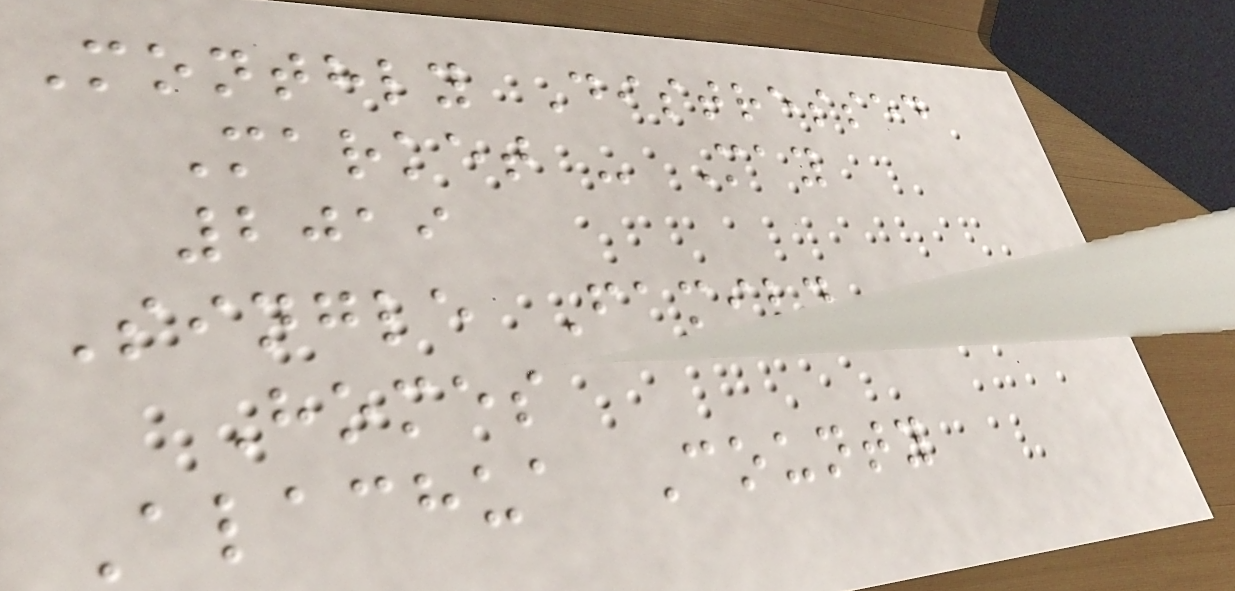Monthly Distressed
Market - May
2019
Single Family
Homes
Alachua County
